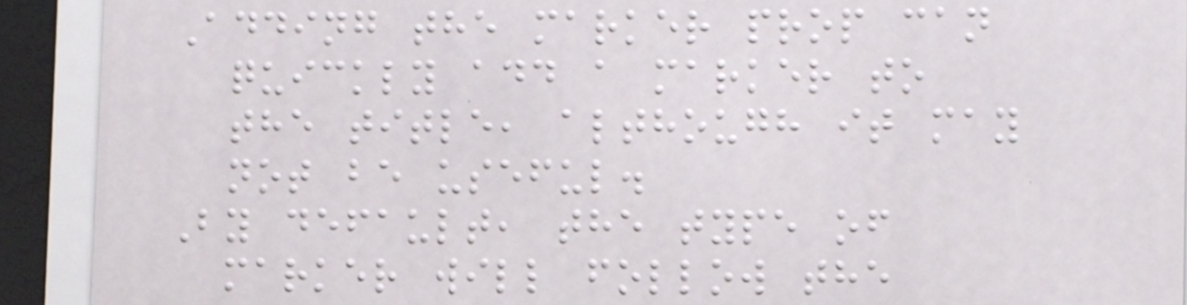Adding the marker prop can
quickly add a marker to
the title, although it may
not be useful.
By default, the type of
marker will follow the
